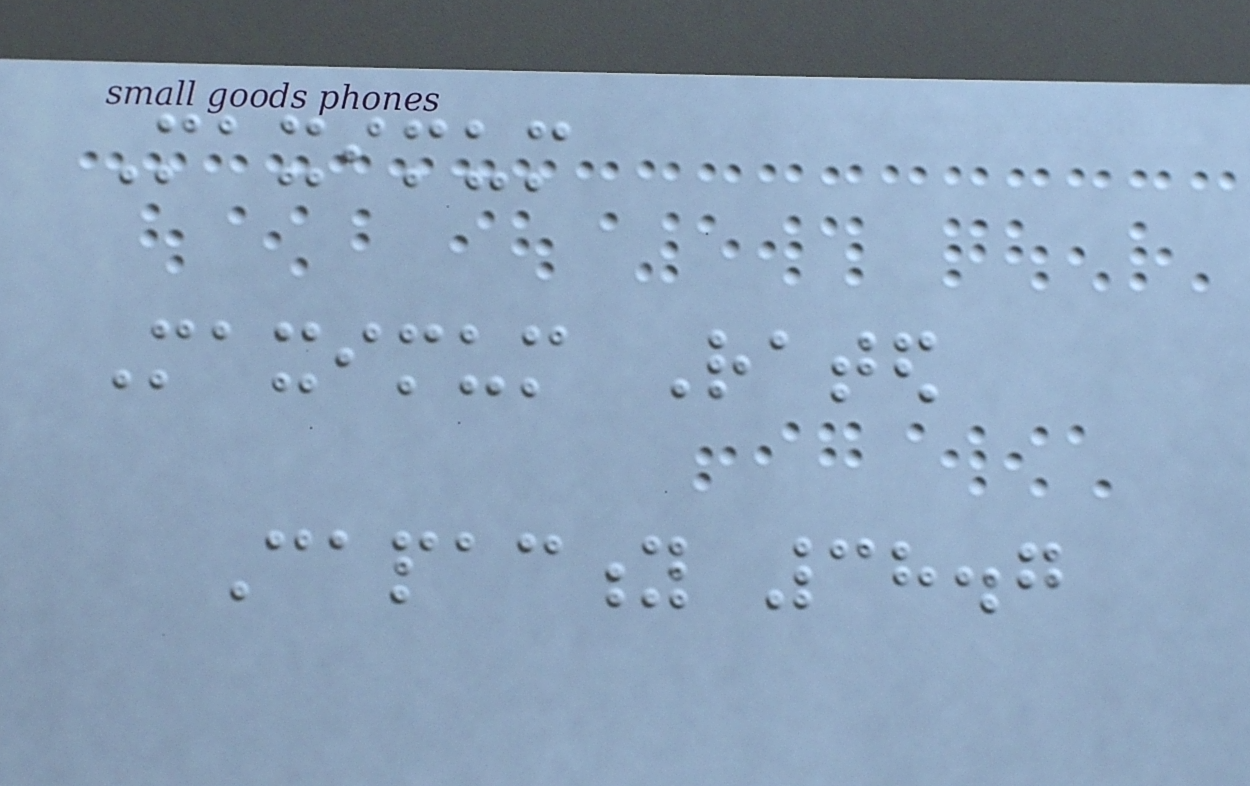Maximum
Maximum Rated
Capacity 38.7
